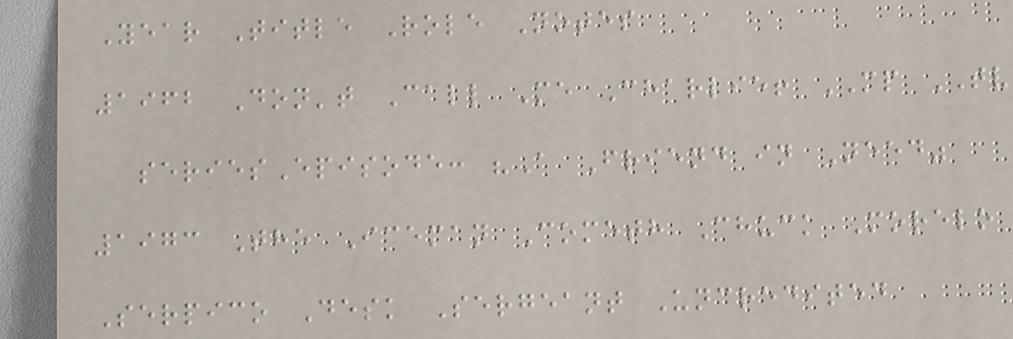Year Title Role Notes
1962 Don't Call Me Charlie! MP TV
seriesEpisode: "A Friend in Need"
1973 The Iceman Cometh Chuck Morelo
Serpico Desk Sergeant Uncredited
